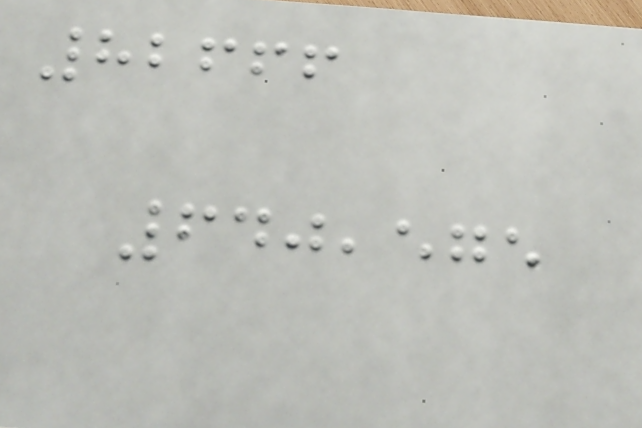82666
640,575
